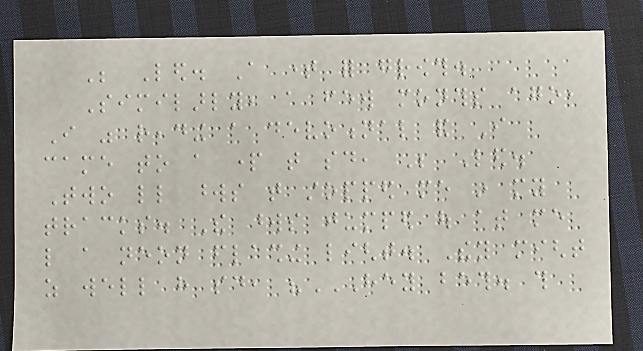Be Led. A time for growth.
Similarly, a few months ago,
I was reading a devotional and I
came to a part that said, Be Led.
Two little words that stopped me in my
tracks. The words jumped out at me
like a neon flashing light. They might
as well have said, "HEY BETH. THIS
